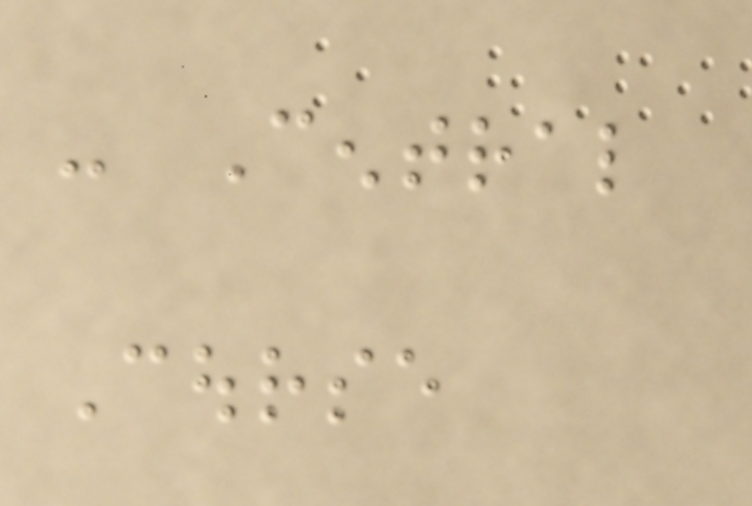- Central
Course
